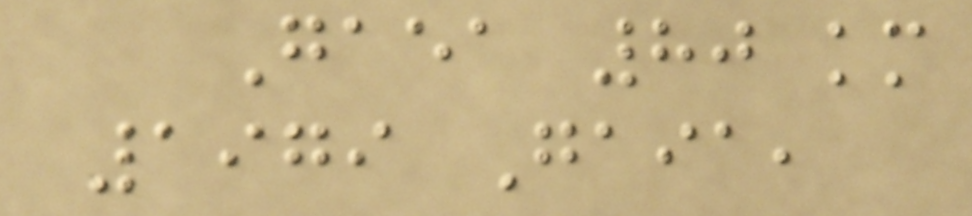Gaea 80 km
1979 Gaia,
